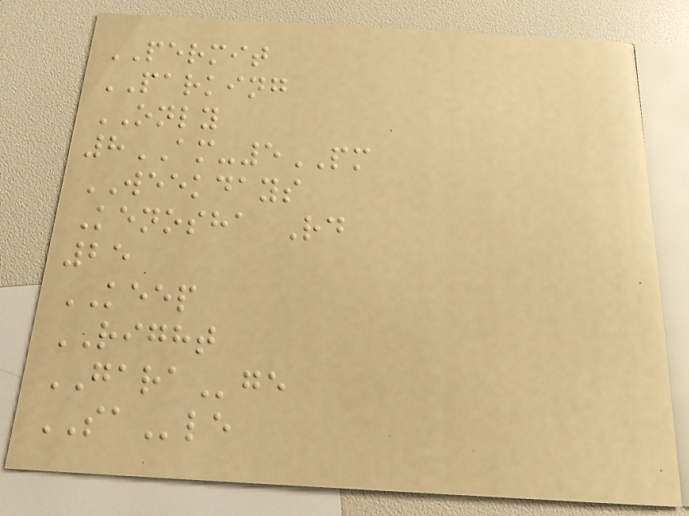PERMIT
PARKING
ONLY
8AM-5PM
WEEKDAYS
Kenosha Rd
25
KEEP
RIGHT
GARAge
SAle
